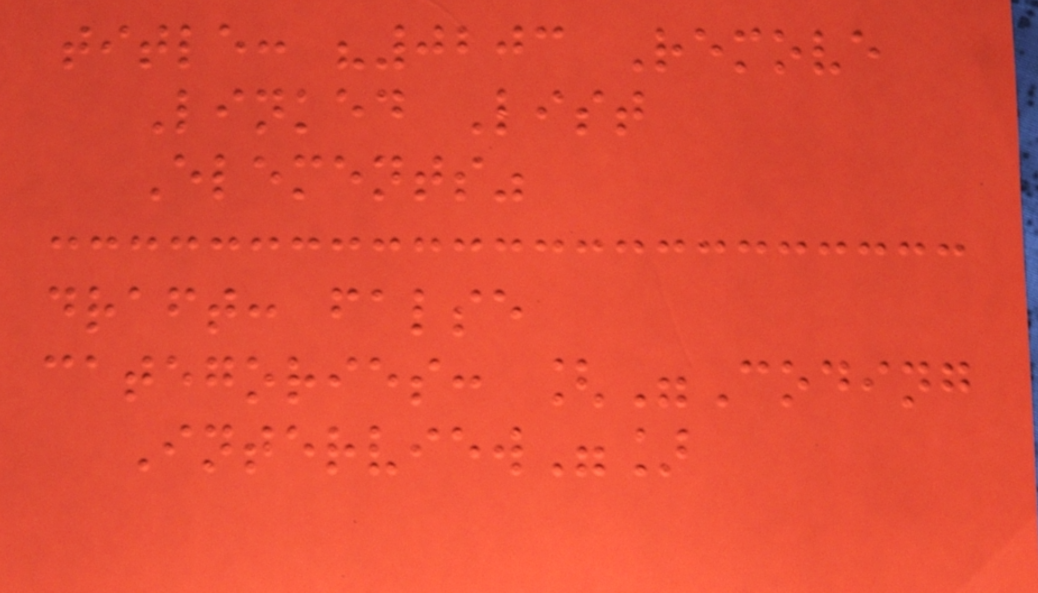title: "0203 Remove
Linked List
Elements"
draft: false
categories: ["Coding
Interview"]
